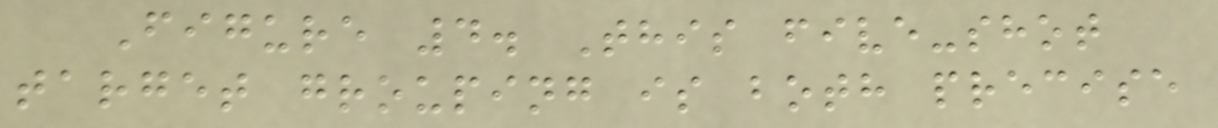Figure 4. This five-shot
target grouping is both precise
